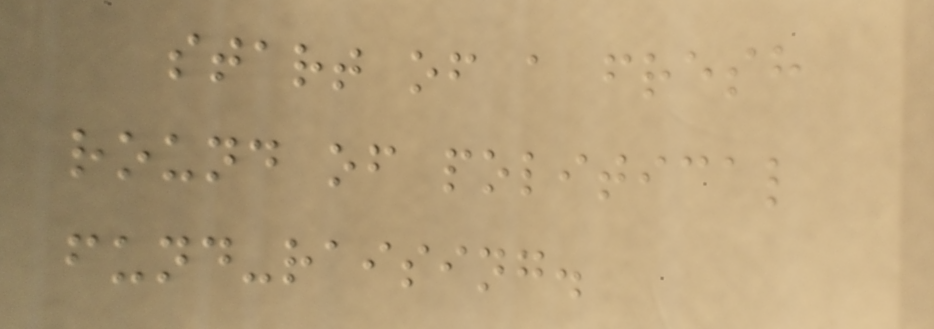start of a fresh
round of political
fund-raising.
